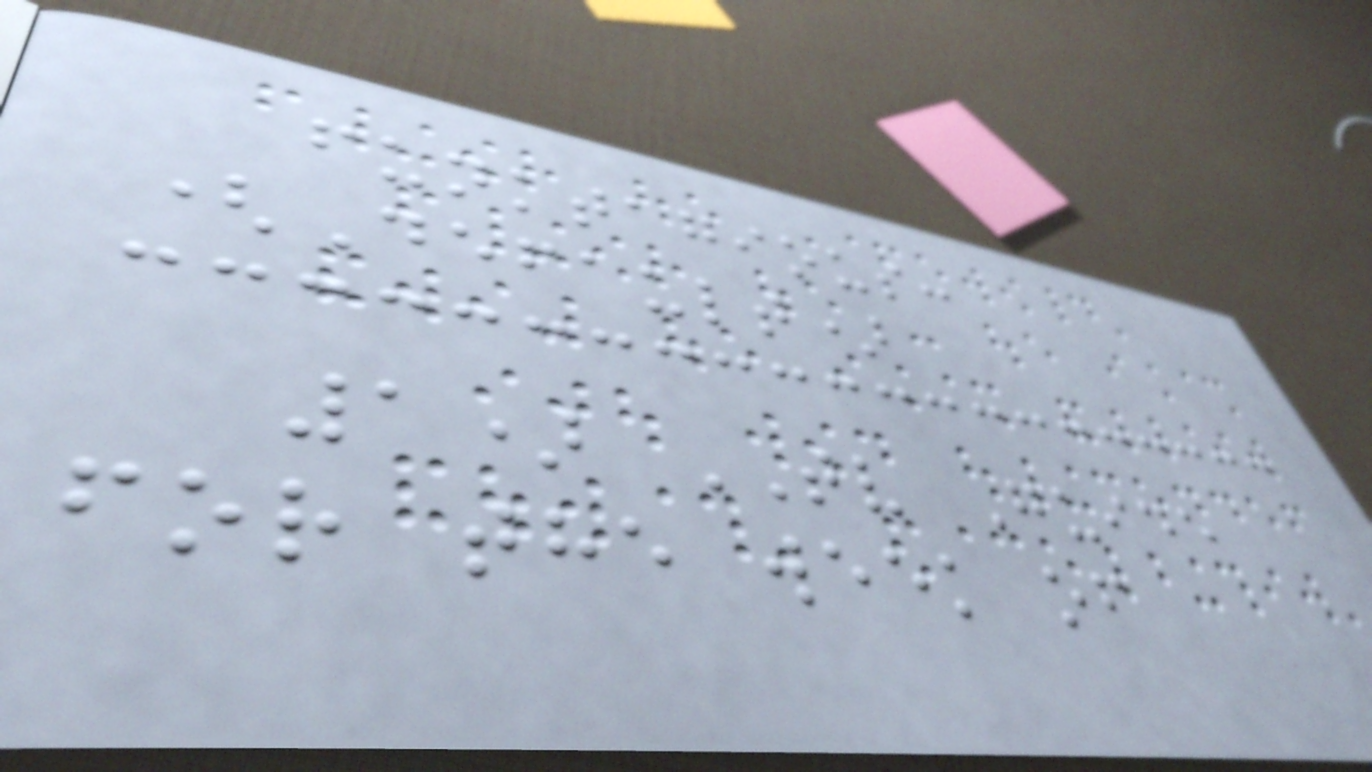funktagious:
(Default)
1) TV Guide
for the week of
